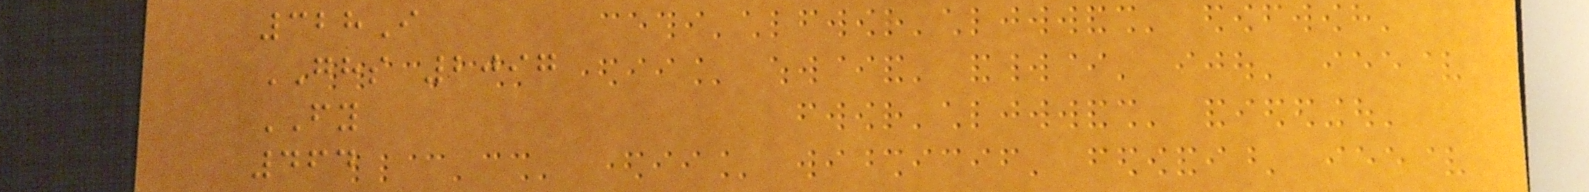328I
GHS 2097
FY
464
